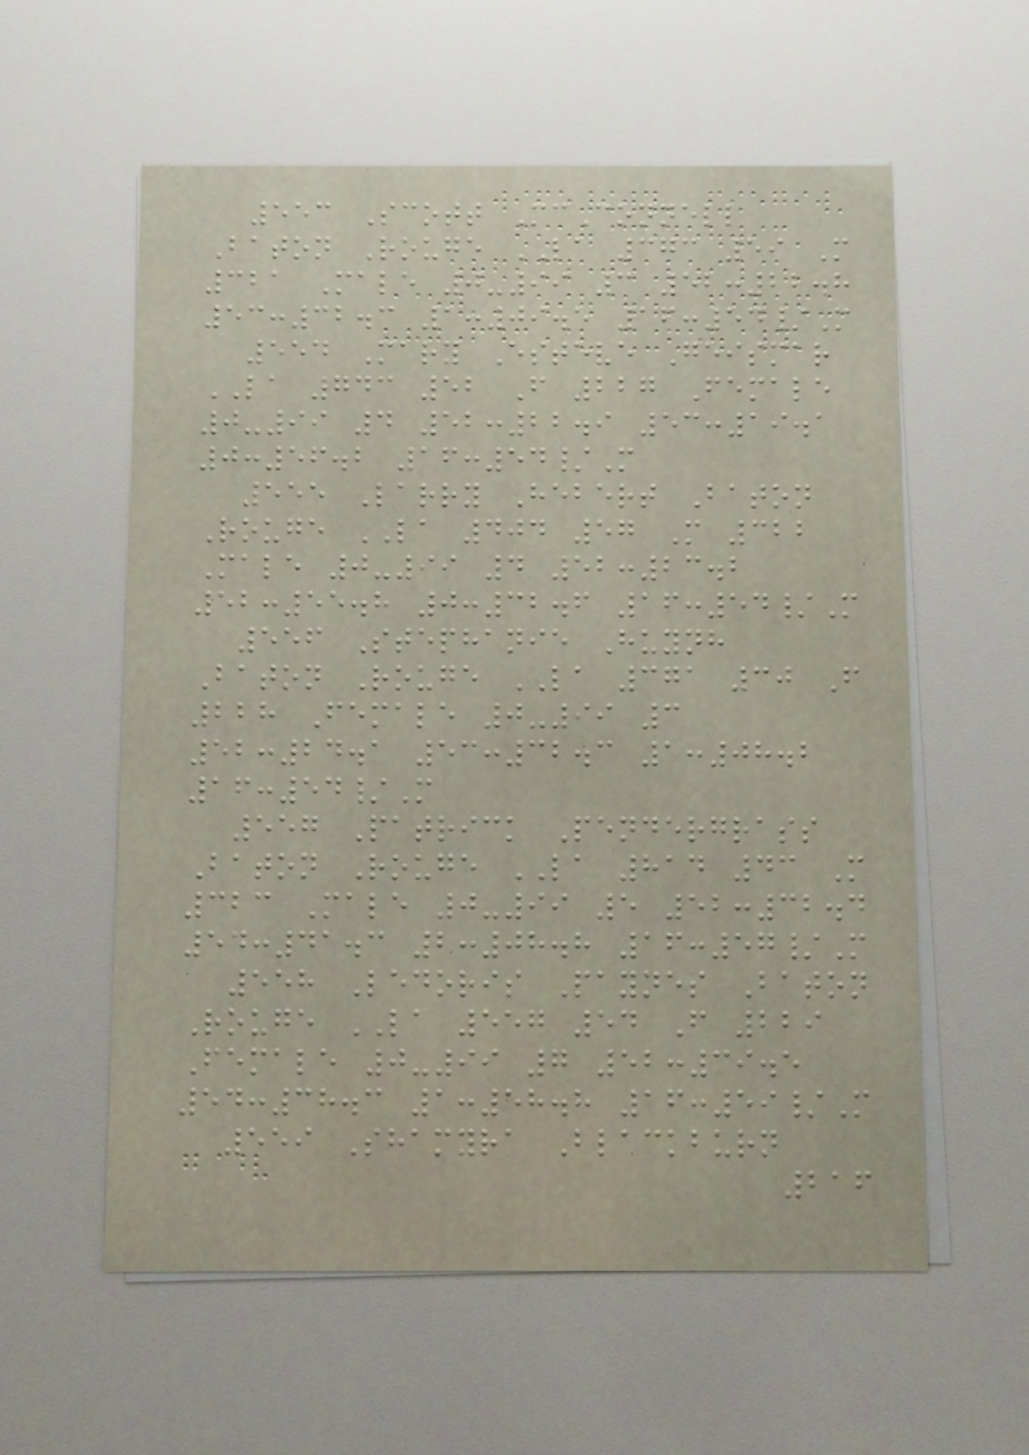553 Scott McConnell
Baton Rouge LA 373 59 M
321 Male 0-99 3 52:22.8
53:32.3 1:09.5 16:54/M
554 Mary Esteve Geismar
LA 743 52 F 227 Female
0-99 4 52:22.9 53:19.1
0:56.2 16:54/M
555 Larry Hebert Baton
Rouge LA 404 57 M 322
Male 0-99 4 52:23.2
52:55.8 0:32.6 16:54/M
556 Stephanie Huynh
Baton Rouge LA 371 30 F
228 Female 0-99 3
52:24.1 53:32.3 1:08.2
16:54/M
557 Patrick Pendergrass
Baton Rouge LA 814 43 M
323 Male 0-99 5 52:32.4
54:41.3 2:08.8 16:57/M
558 Ledoris Paynes Baton
Rouge LA 557 54 F 229
Female 0-99 7 52:39.5
54:38.3 1:58.8 16:59/M
559 Shamyra Blackburn
216
